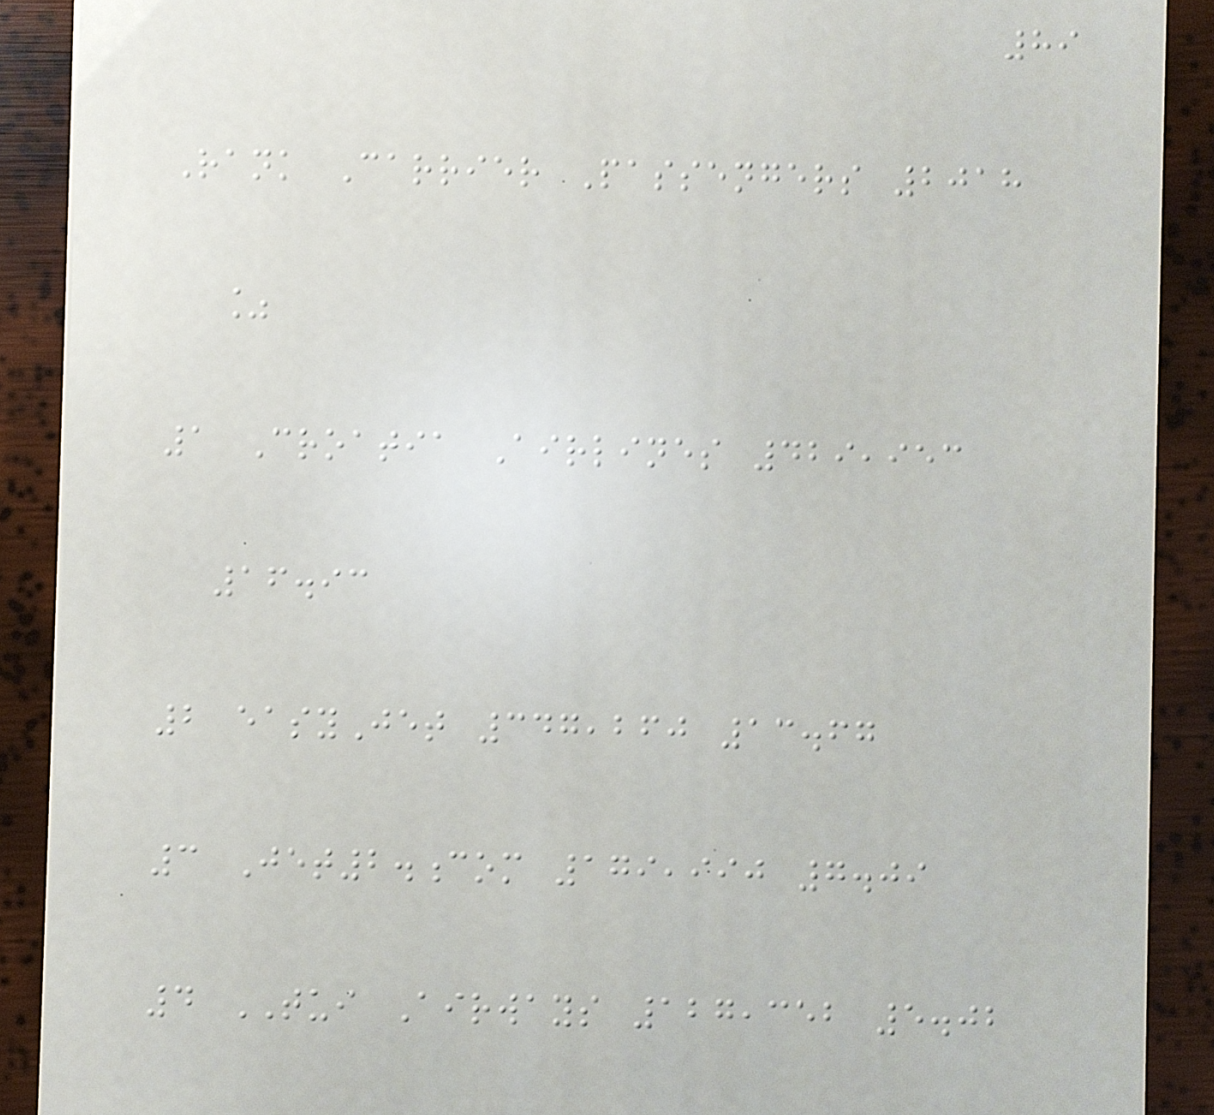89
Rank Carrier Passengers 2018
%
1 Croatia Airlines 429,953
16.93
2 easyJet 347,260 13.67
3 Jet2.com 179,990 7.09
4 TUI Airways 127,352 5.02
